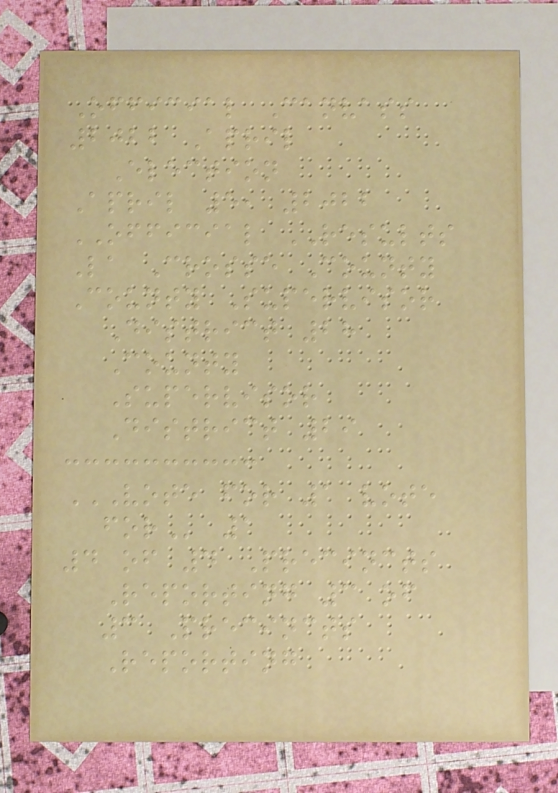Official Canvass
2022 April
Election
April 5, 2022
OFFICIAL RESULTS
La Crosse County
County Supervisor
District 28
County
Supervisor
District 29
VOTE FOR 1 VOTE
FOR 1
4 of 4 Precincts
Reporting 3 of
3 Precincts
Reporting
